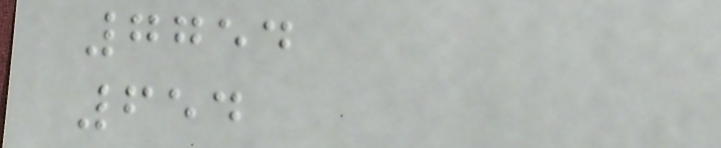7754
654
